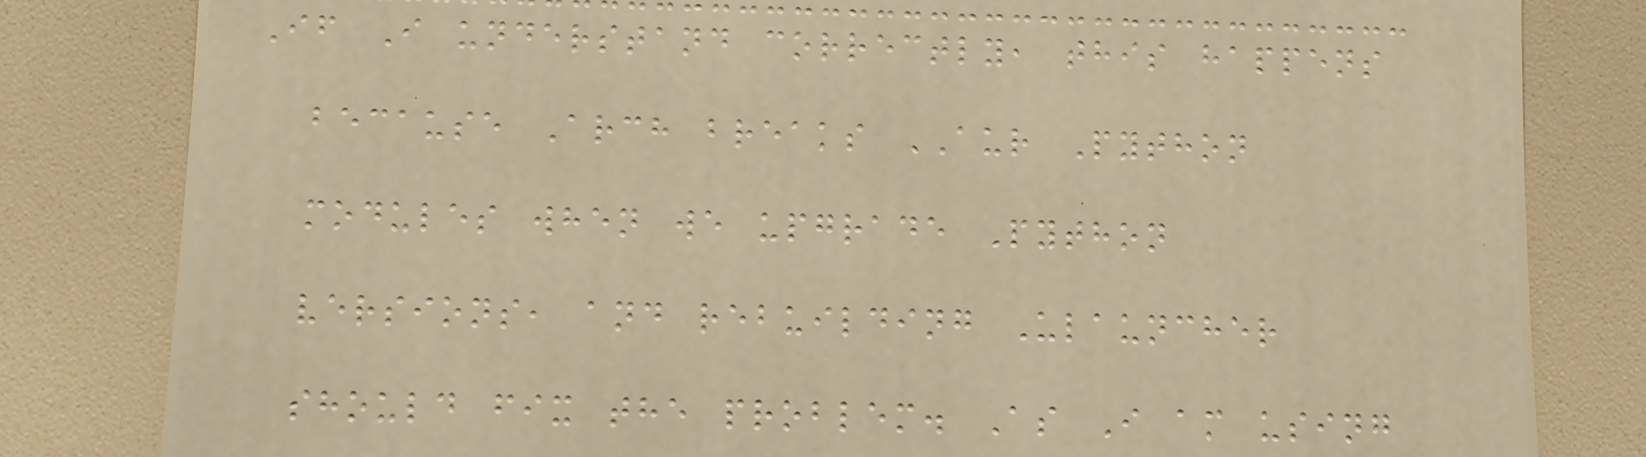If I understand correctly, this happens
because Arch breaks AUR Python
modules when we upgrade Python
versions, and rebuilding Ulauncher
should fix the problem. As I am using
